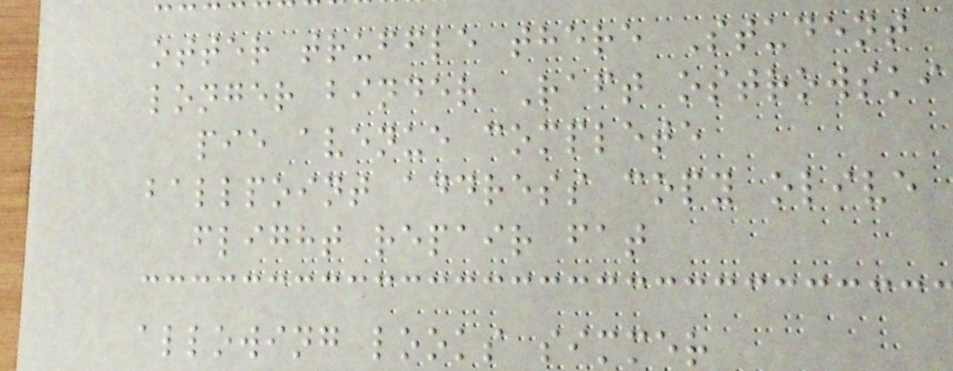otter truffle there Student
longer binder Raft ostrowski
pie avenue complete
ballpoint address copy olive
flight repair fat
allowing looks simmer
